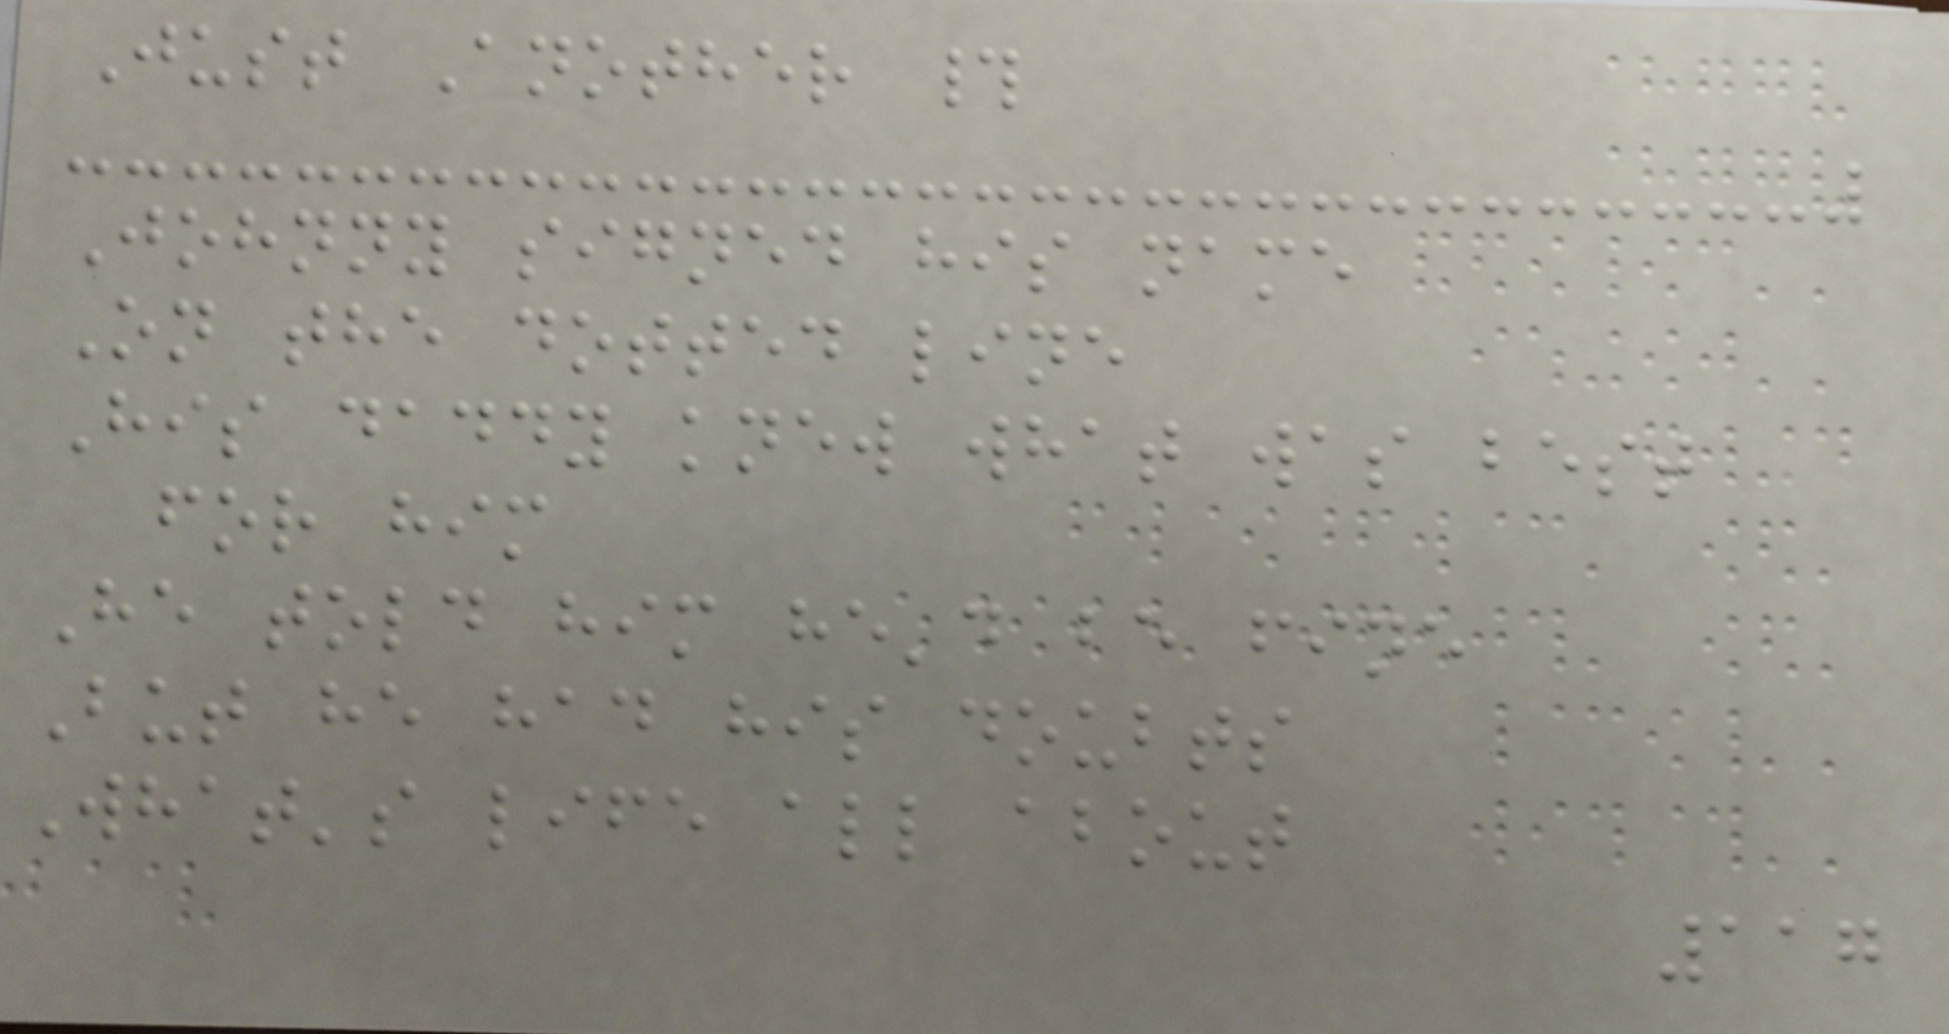Just Another #
Johnny signed his name
On the dotted line
His daddy knew what was best
for him
He told him he'd be fine
But he had his doubts
What's life all about
117
